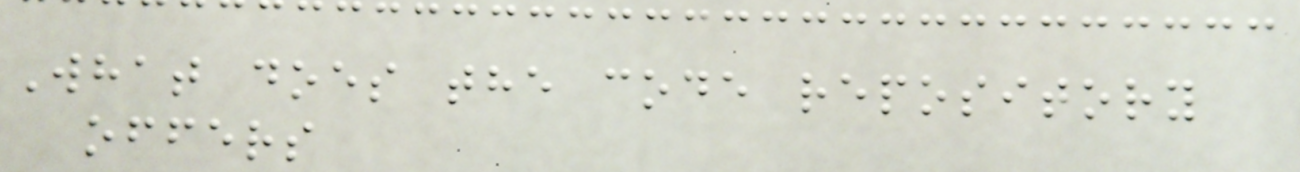What does the code repository
offers
